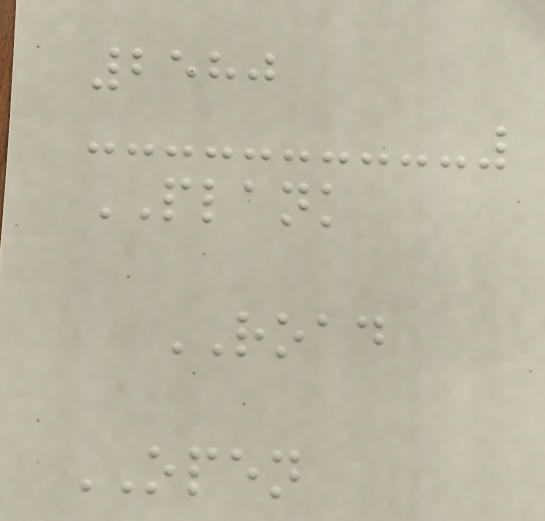2580
PLANK
ROAD
OPEN
